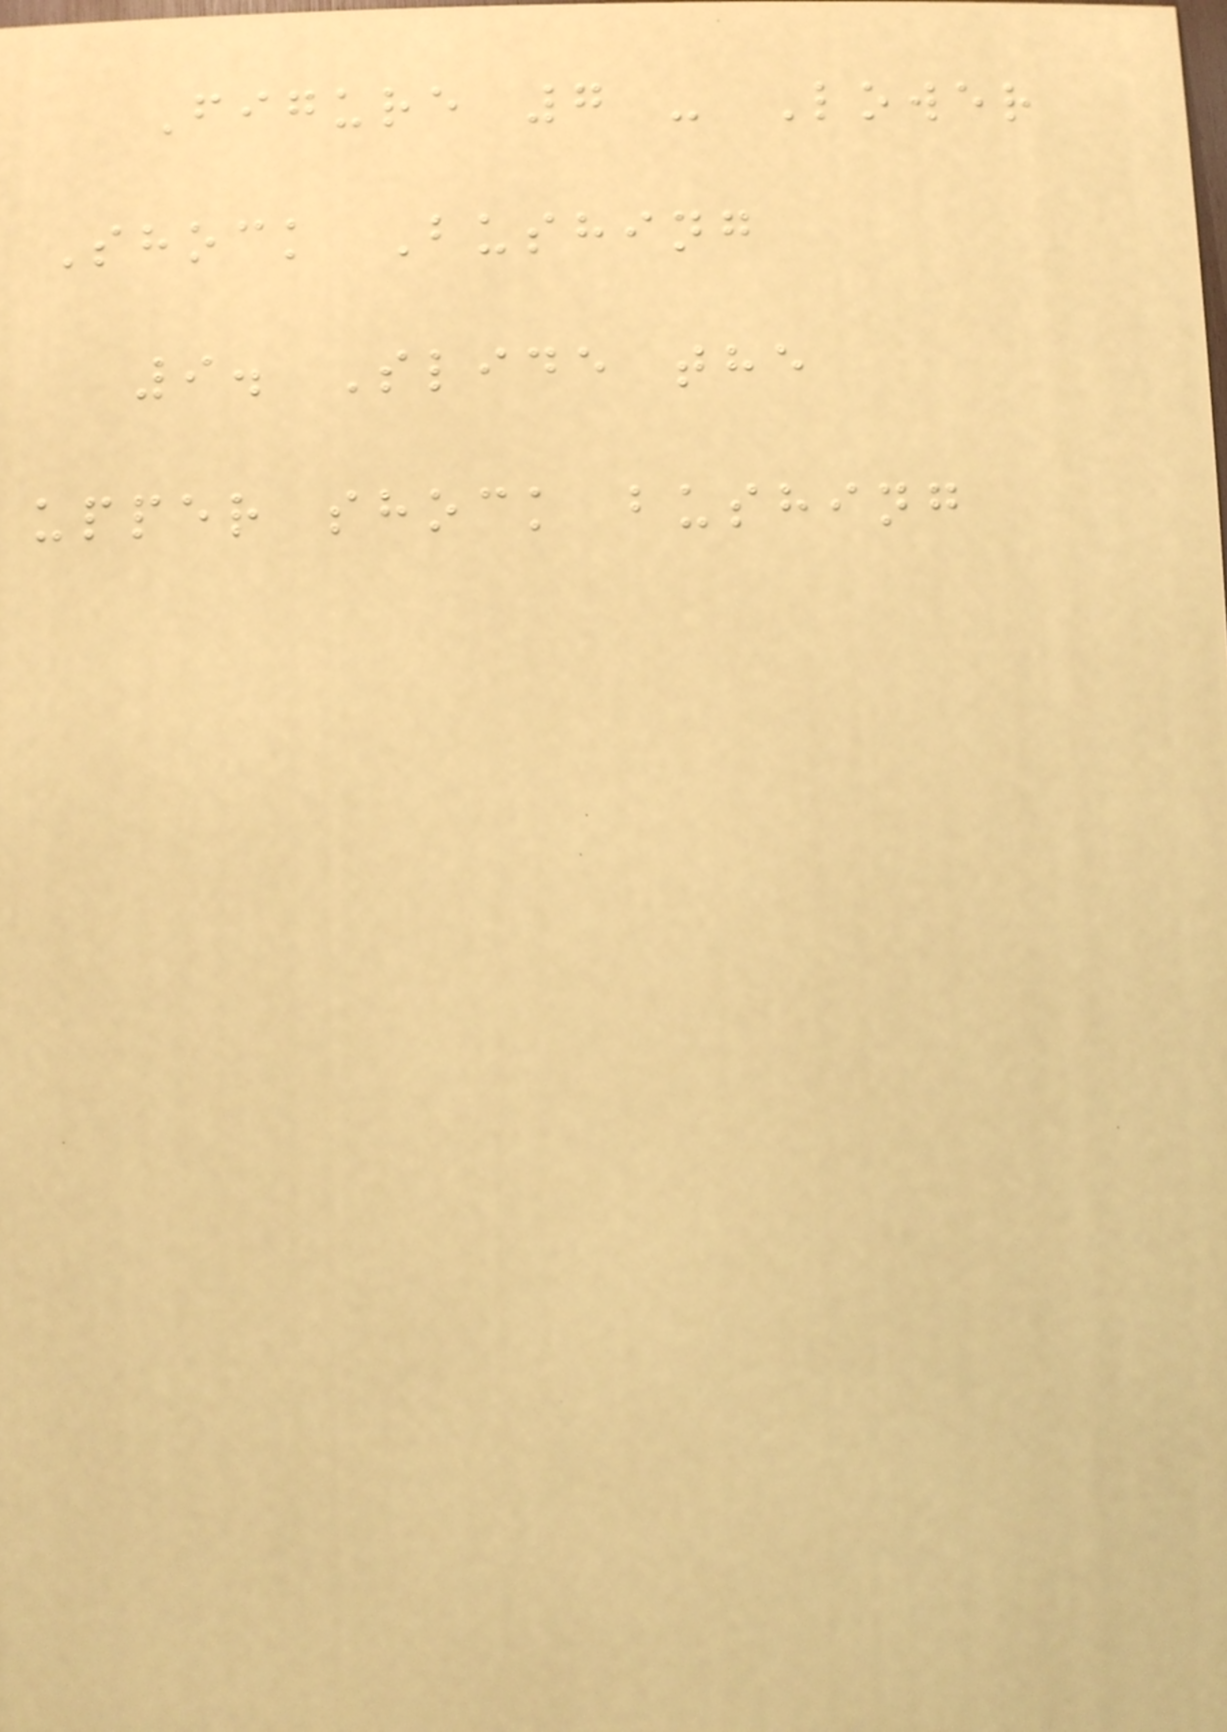Figure 7 - Lower
Shock Bushing
9. Slide the
upper shock bushing
